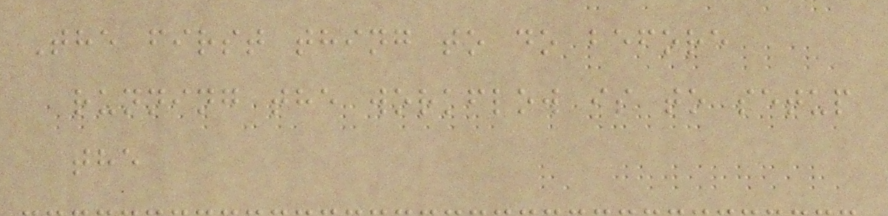The first thing to do before
running the workflow is to setup
the
